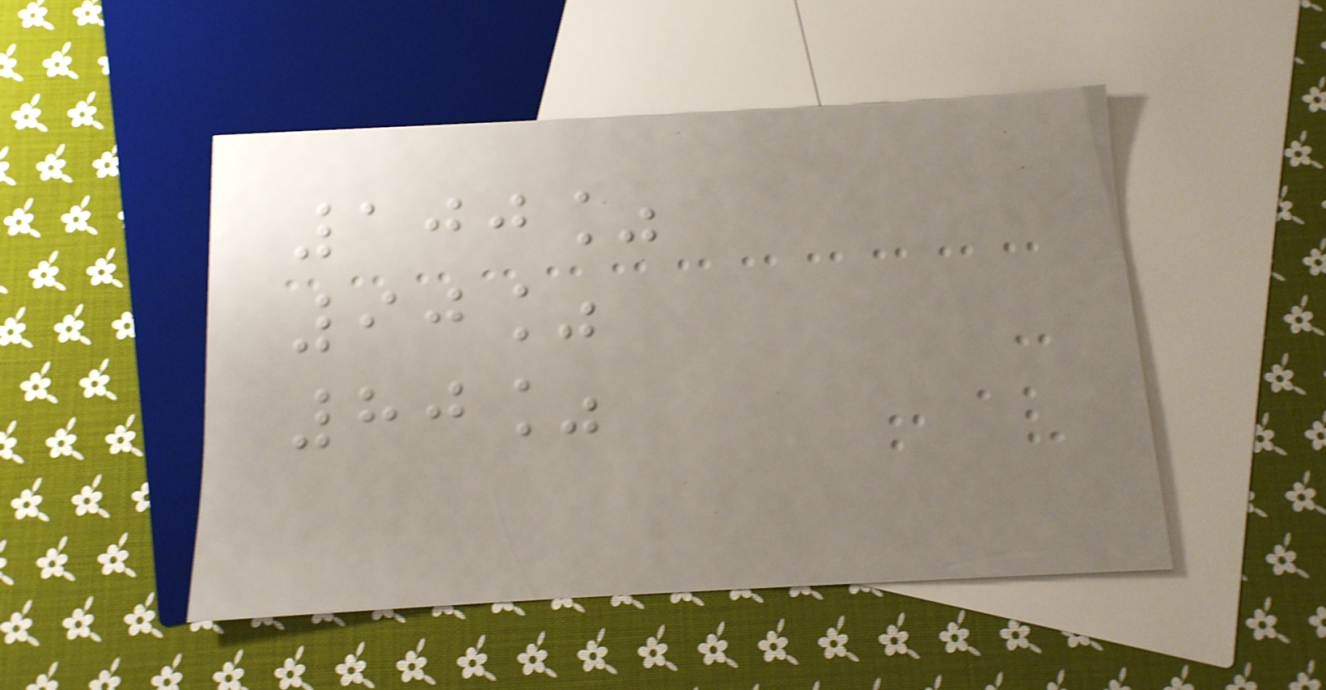100%
90%
80%
